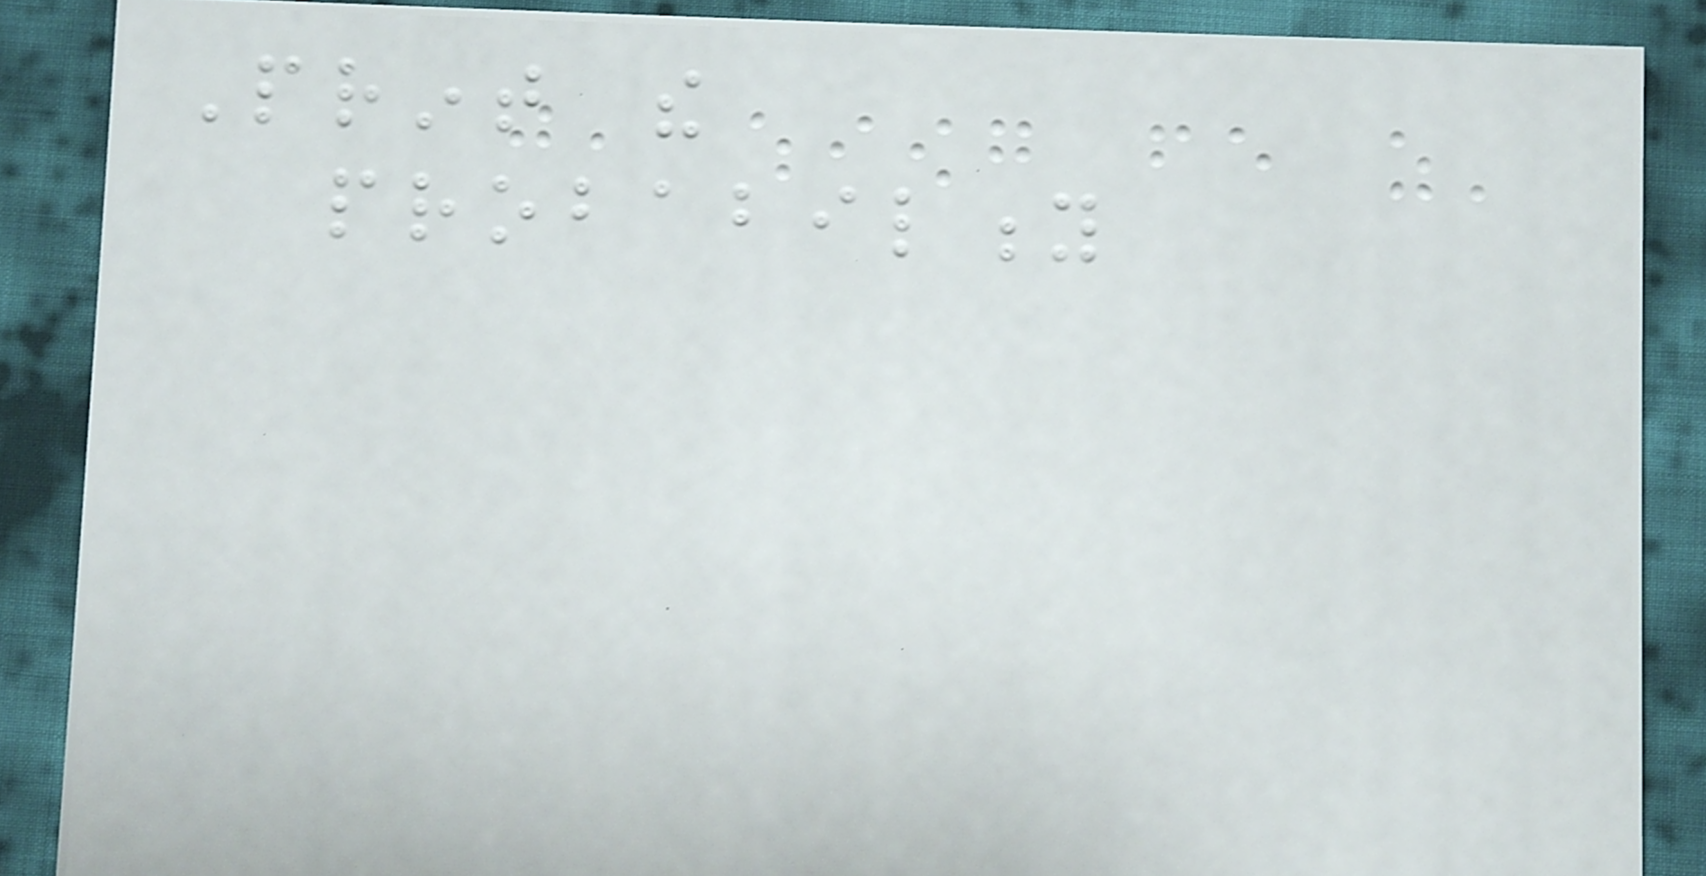Print the
probability
